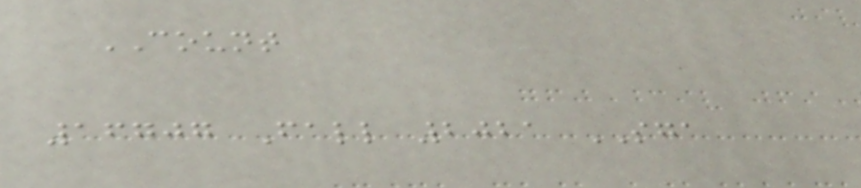COUNT
16707 Fall 2021 SGA
